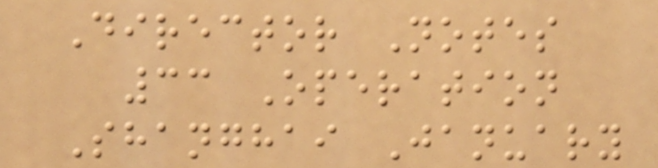Director Notes
33 Operation
Shanghai January
